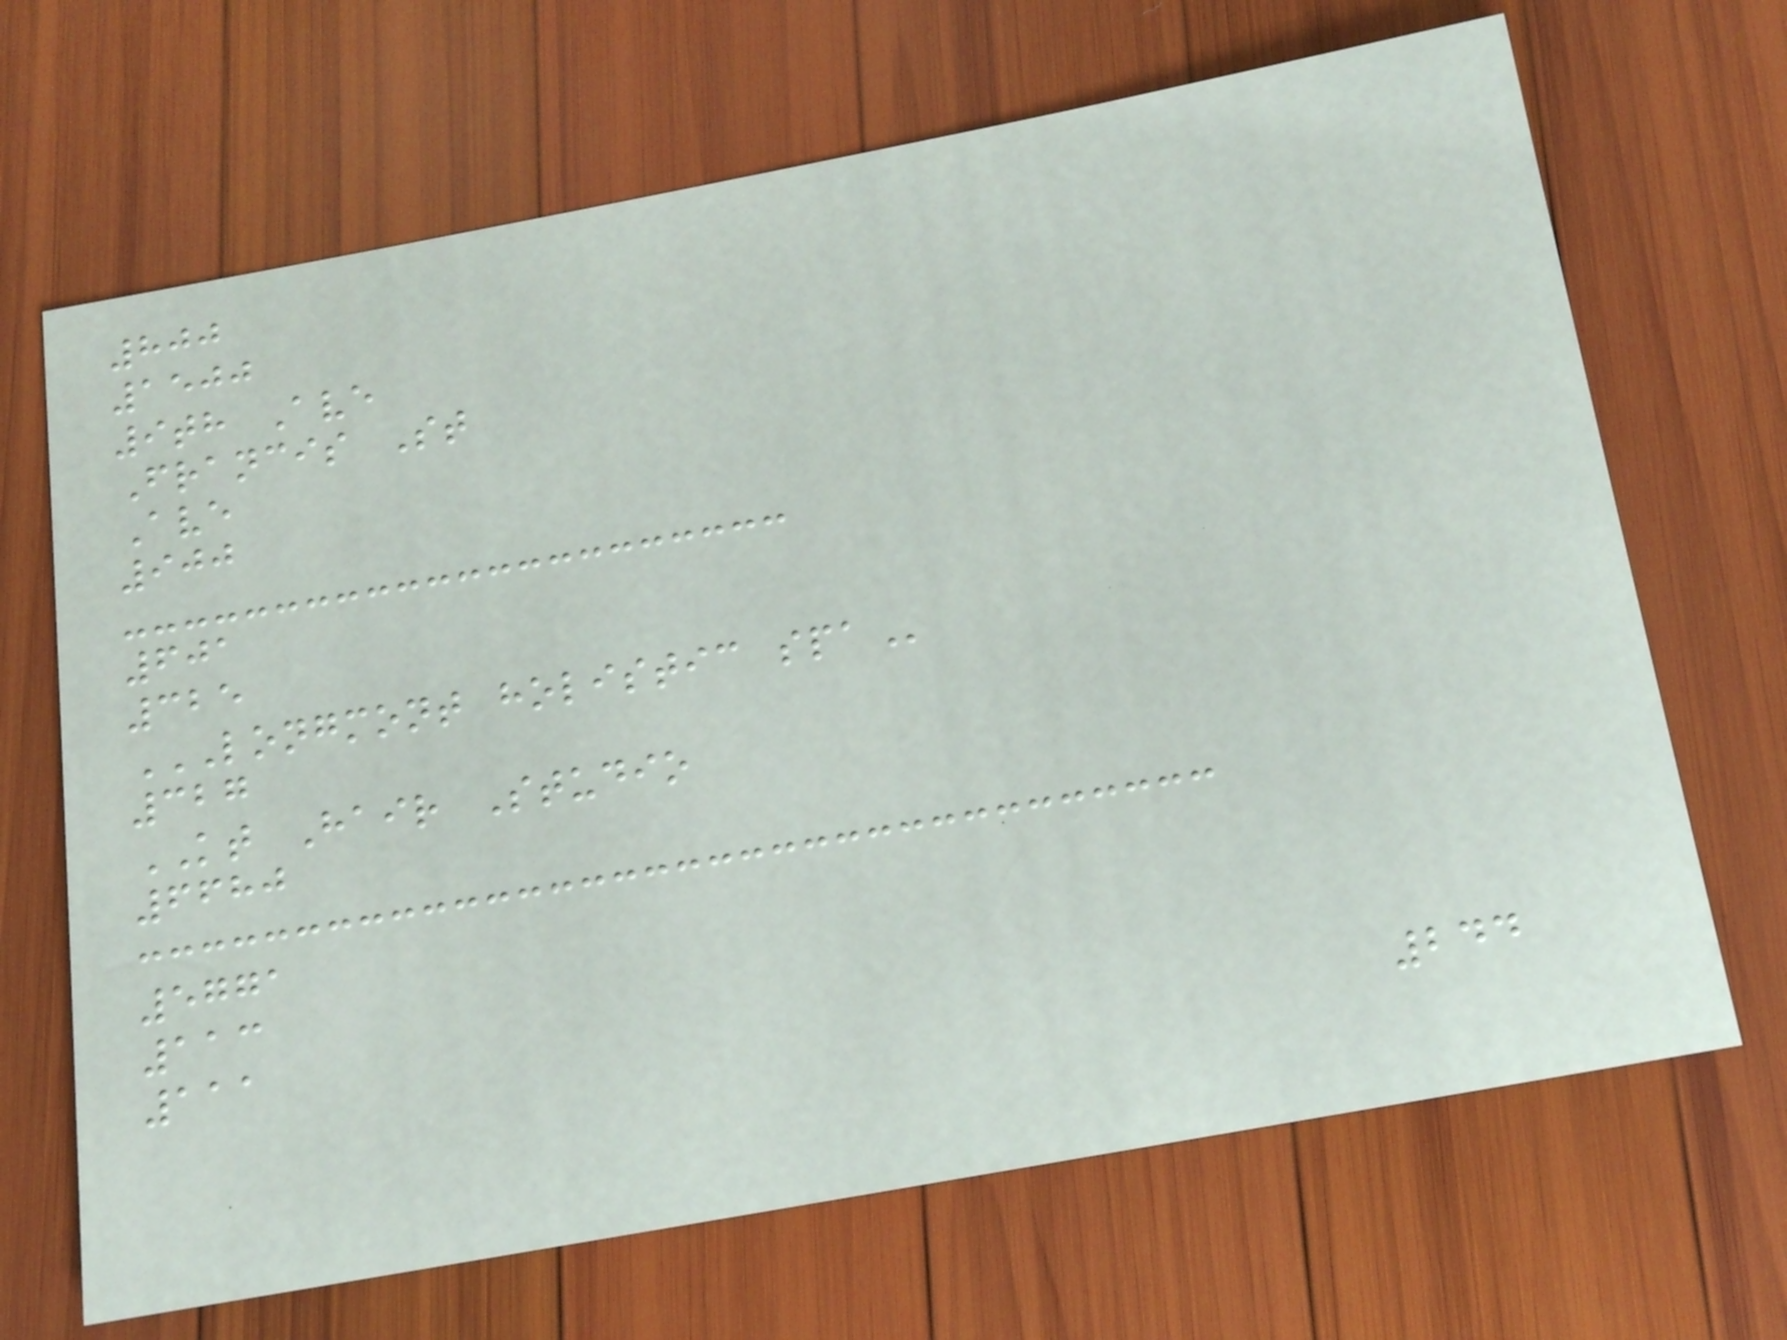800
1500
9th Ave
Francis St
Ave
900
601
325
LONGMONT HOLISTIC SPA
327
KT Hair Studio
6680
5771
113
111
244
